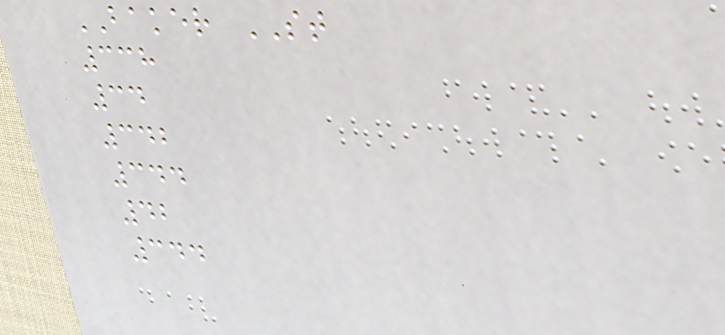BAKER ST
338
34
342
344
42
344
